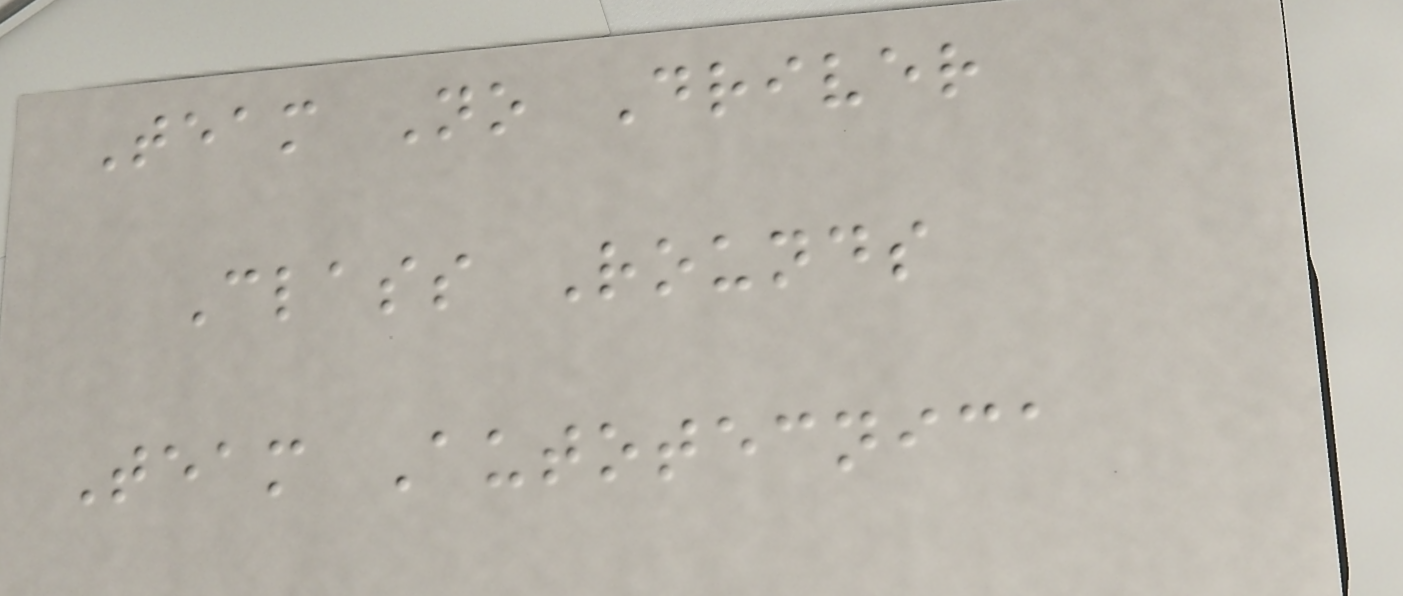Team No Driver
Class Rounds
Team Autotecnica
